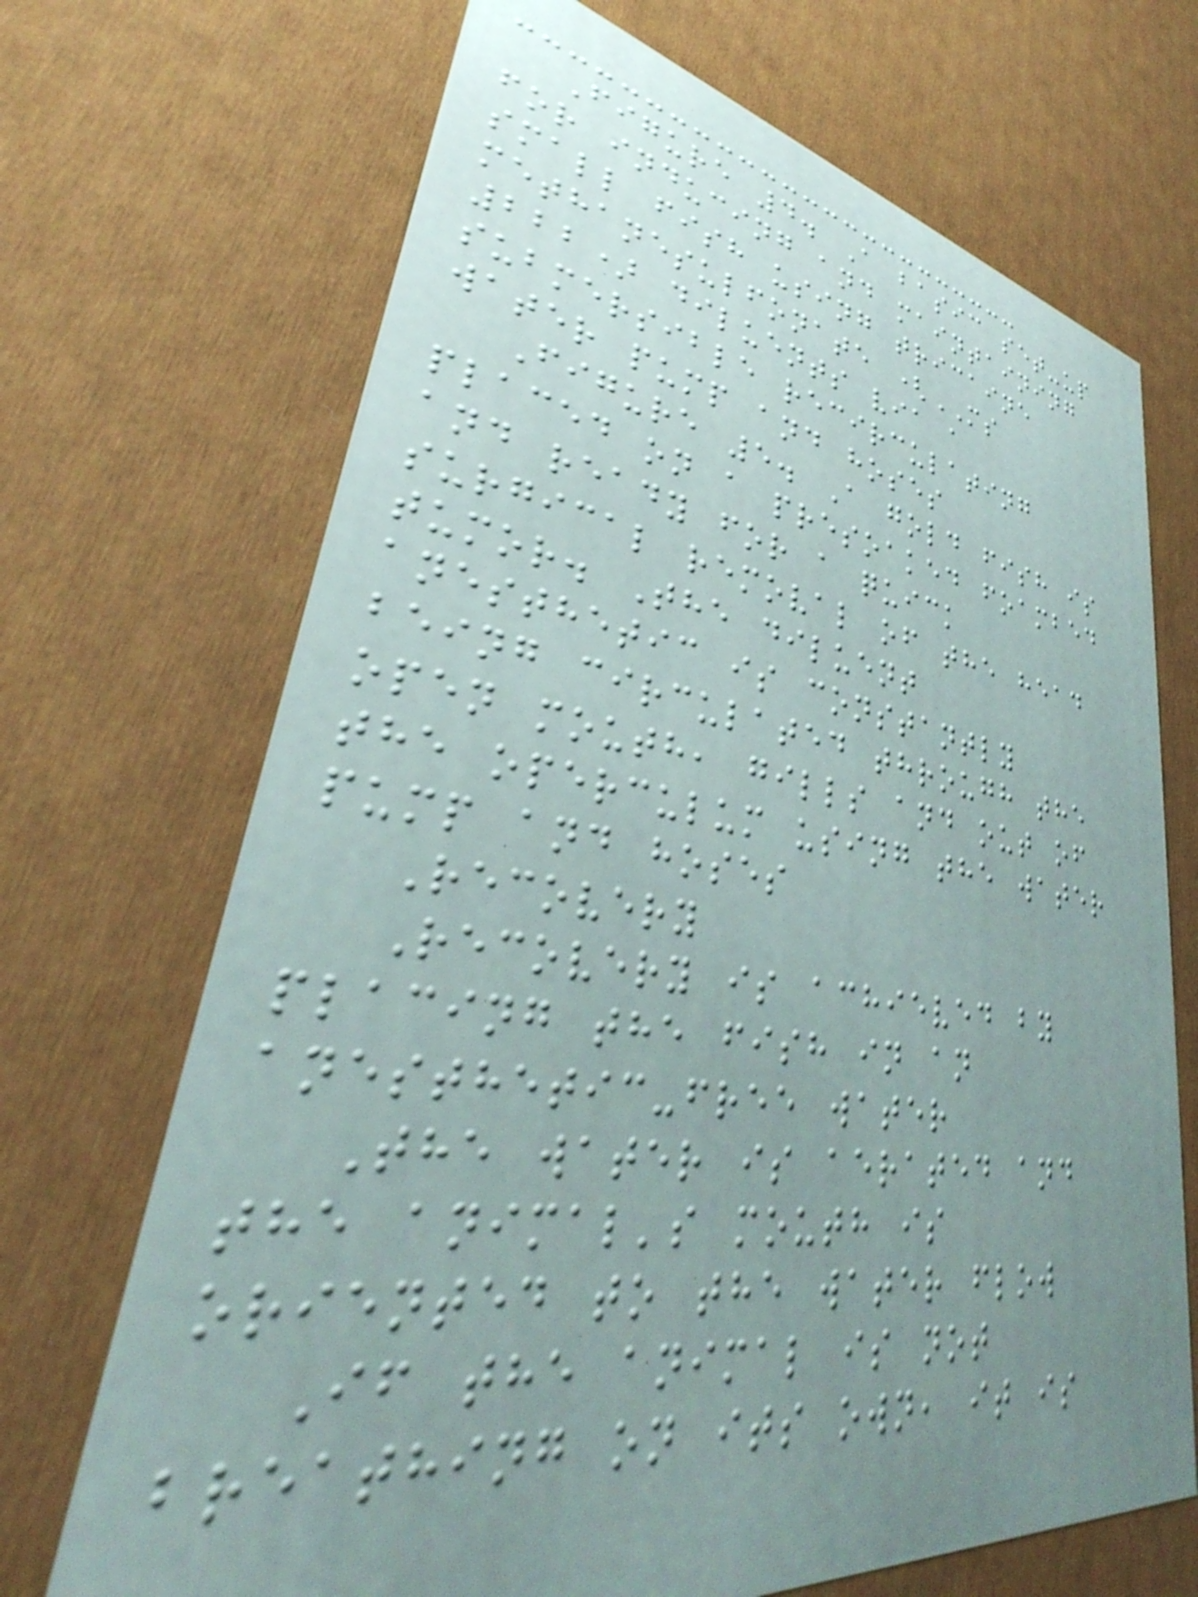Figure 4. A basic set-up
for inducing and maintaining
small fish using tricaine
methanesulfonate (MS
222) diluents via a
submersible recirculating
water pump and hoses
Figure 5. A gold fish is
placed on a presoaked foambed
and ready for a quick
surgical removal of the head
tumor. The diluent
anesthetic is constantly
being circulated through the
open mouth, gills and out of
the operculum using the water
pump and hoses
Recovery
Recovery is achieved by
placing the fish in an
anesthetic-free water
The water is aerated and
the animal's mouth is
oriented to the water flow
If the animal is not
breathing on its own, it is
